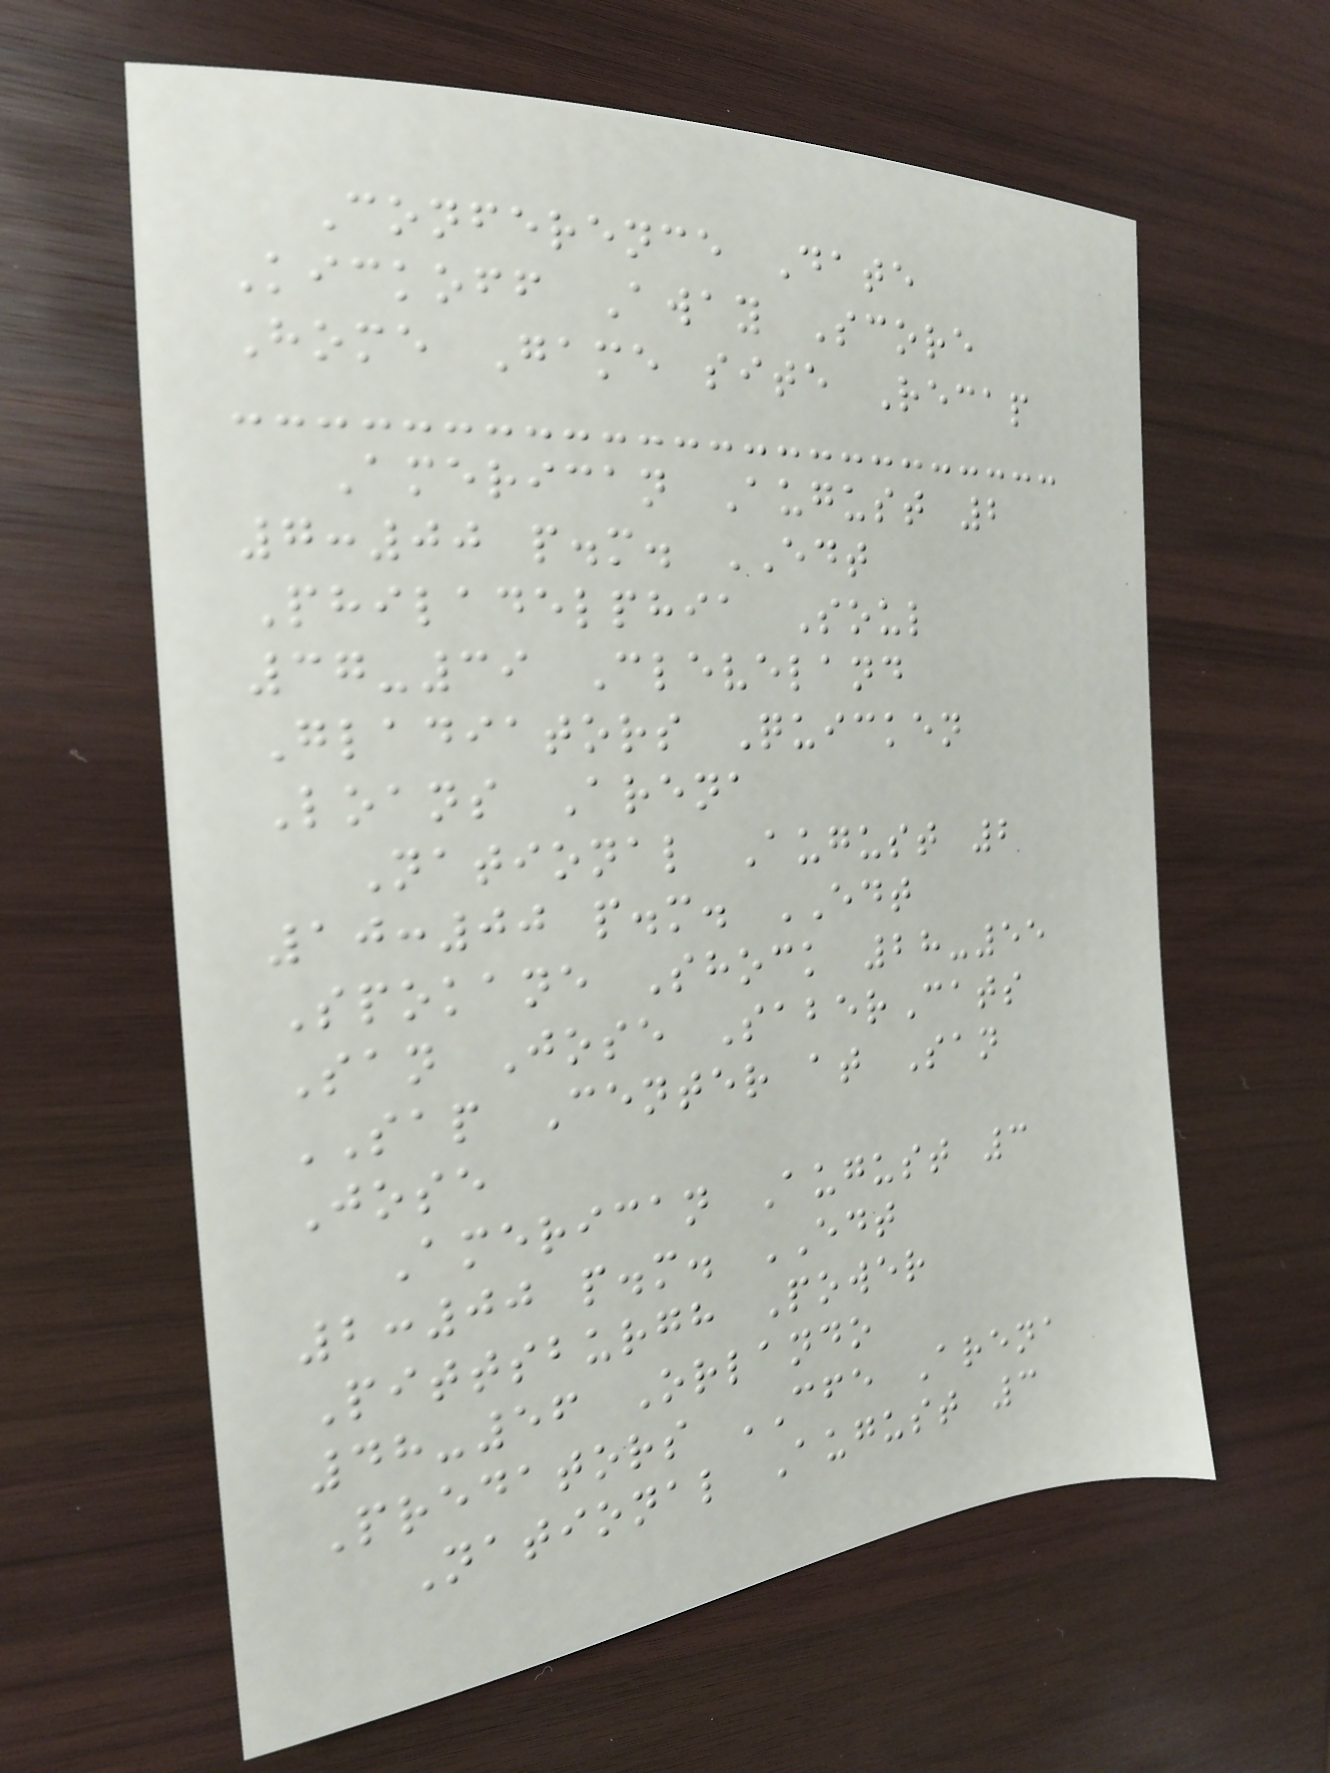Conference Date
Kickoff Away Score
Home Game site Recap
American August 2
7:00 p.m. EDT
Philadelphia Soul
37-39 Cleveland
Gladiators Quicken
Loans Arena
National August 2
10:00 p.m. EDT
Spokane Shock 28-55
San Jose SaberCats
SAP Center at San
Jose
American August 3
2:00 p.m. EDT
Pittsburgh Power
48-56 Orlando
Predators CFE Arena
National August 3
